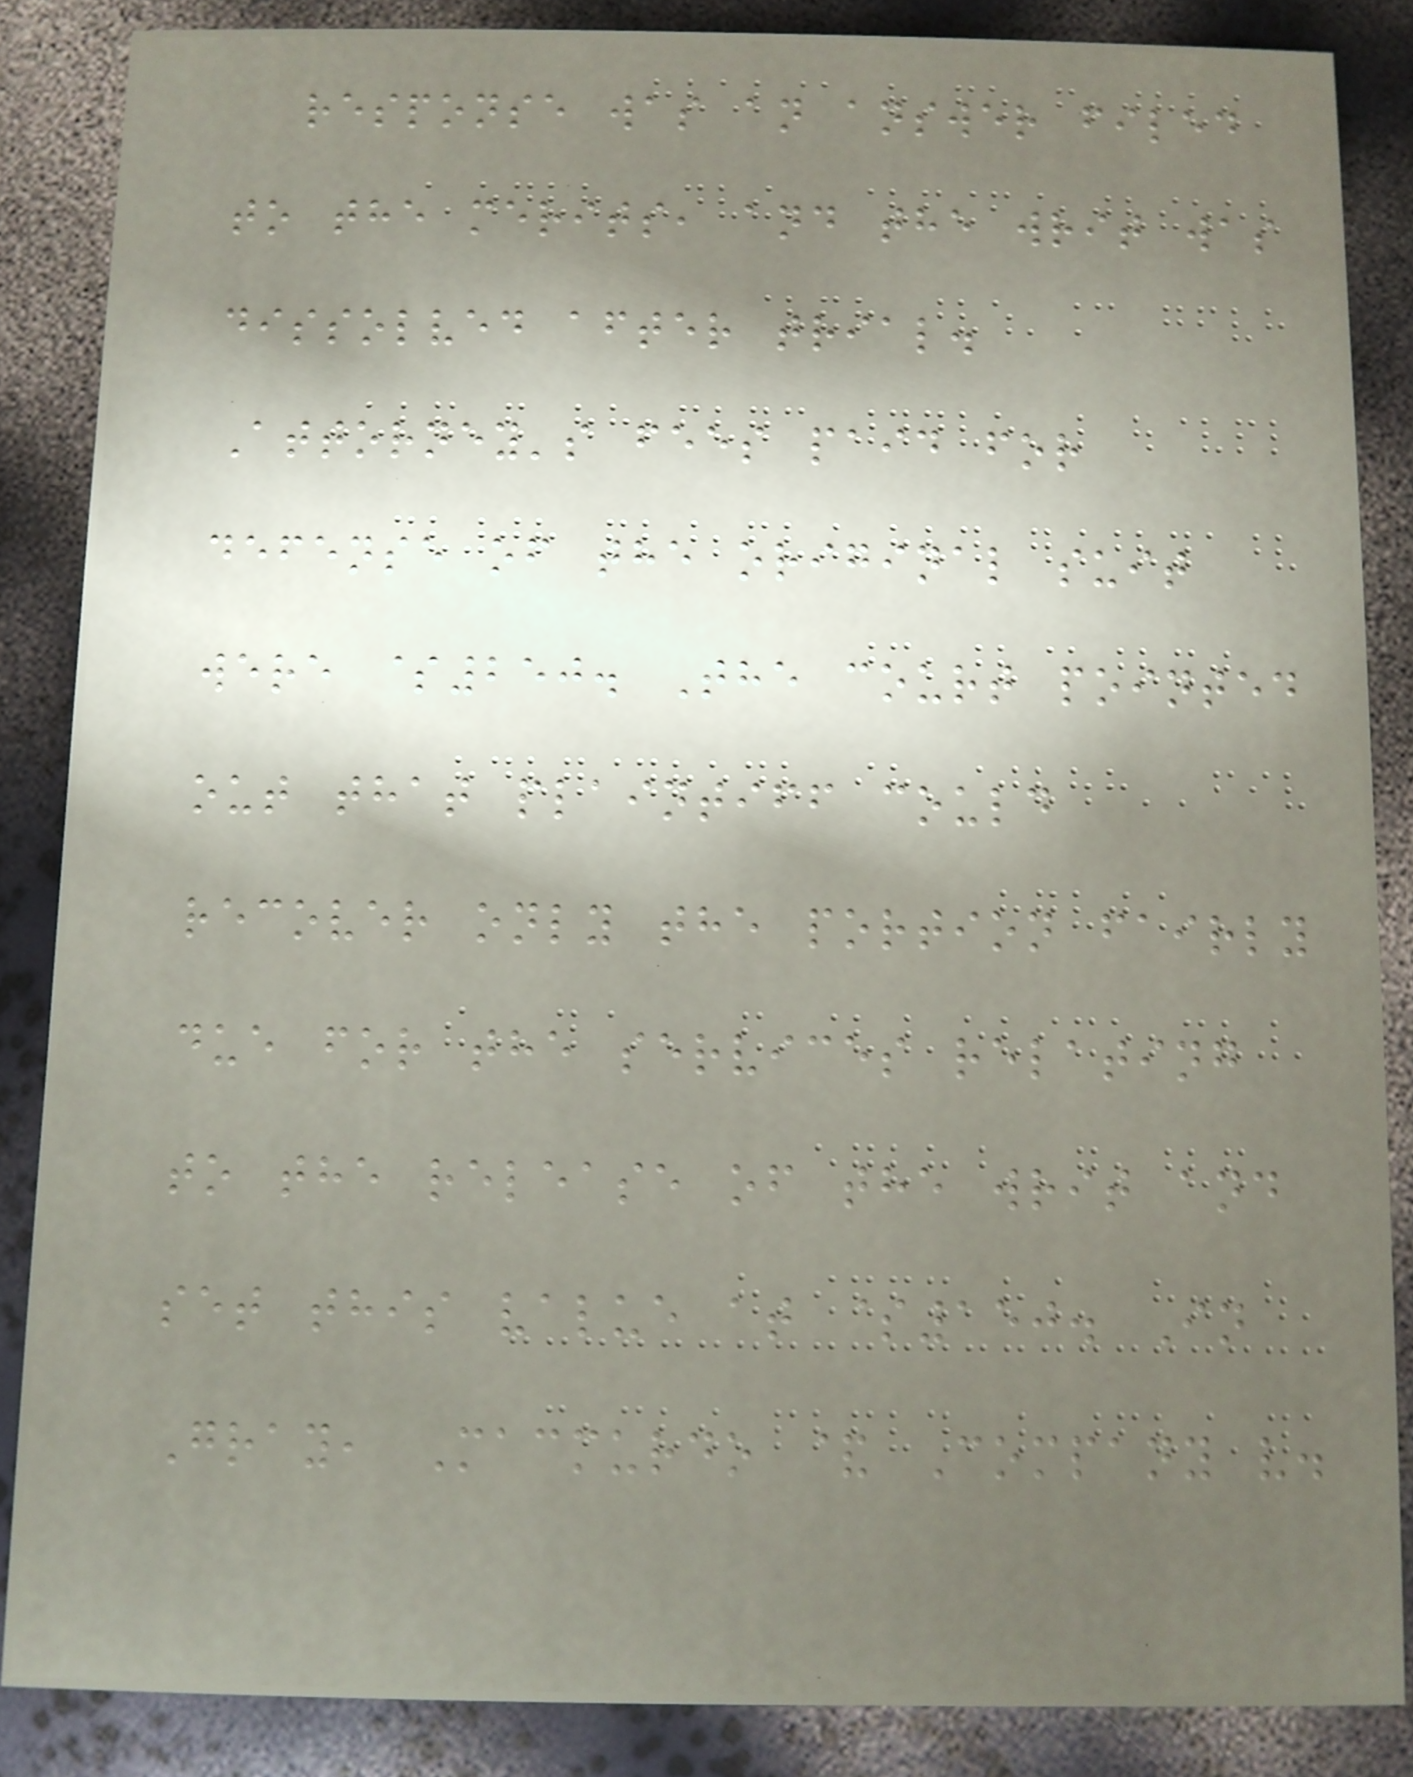response was an answer filed
to the merits, and the writ was
dissolved after trial.
Attorney's fees paid for
defense of the original suit
were $250. The court pointed
out that plaintiff could
recover only the portion fairly
due for the services relating
to the release of the writ and
set this value at $150. In
Gray, Macmurdo & Company v.
